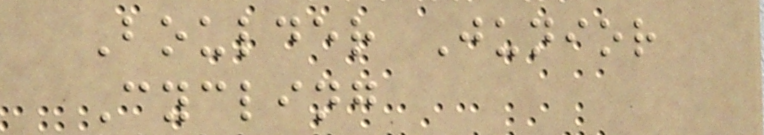Boulder Junior
Cycling
